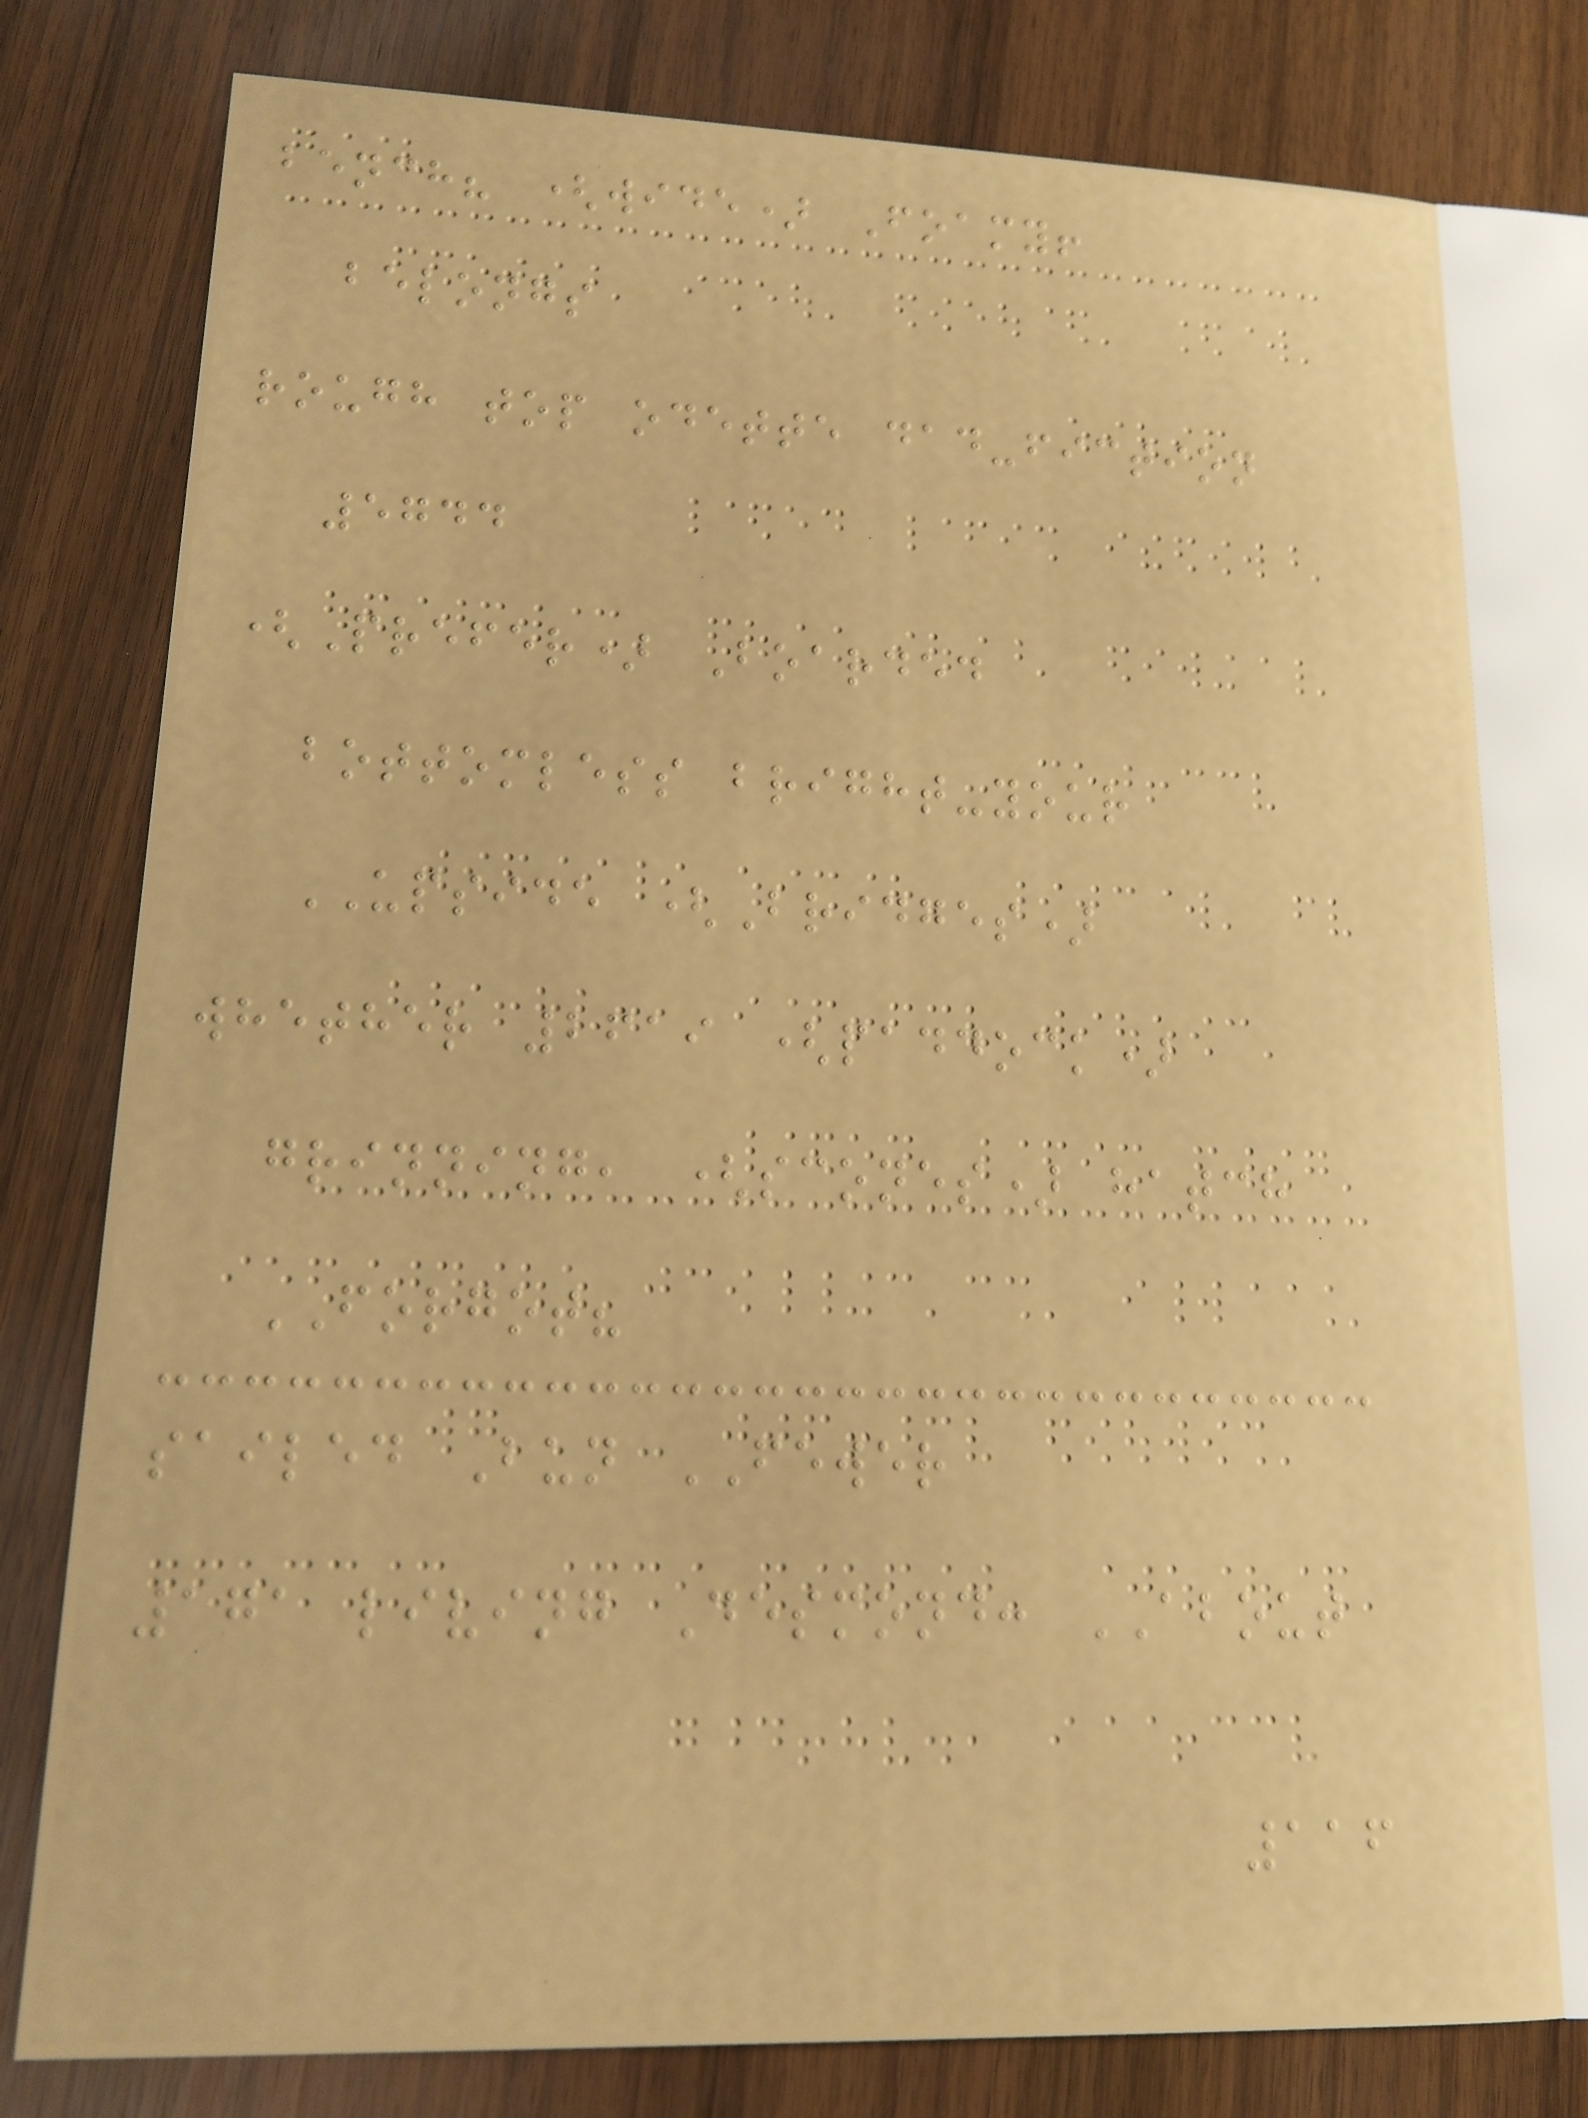bench? (wide) Foamy!
belongs
rough top odette dad-fiction
5744
(Prefer) Boarded
bottomless bright-your
UPSIDE (Bridges)
whether 2619 (paddock)
grinning, (scones) hatch
FORGOT?
sailed Bun FEWER
171 living Desmond: ABOUT
116
